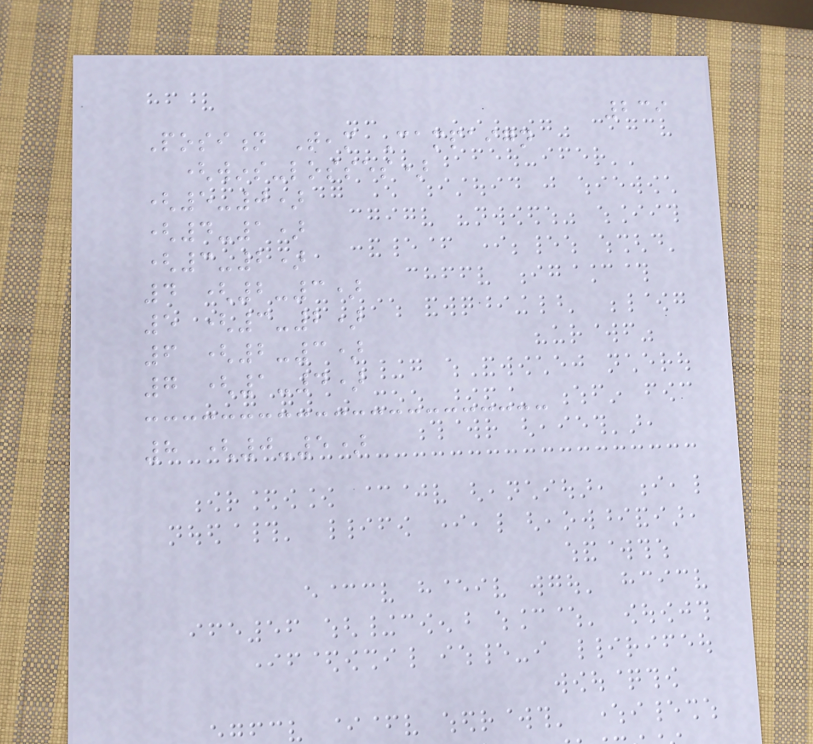239
Position Team Campaign
(wins-losses)
(5-0)
(4-1)
(3-2)
4 (2-3)
5 (3-2)
6 (2-3)
7 (1-4)
8 (0-5)
